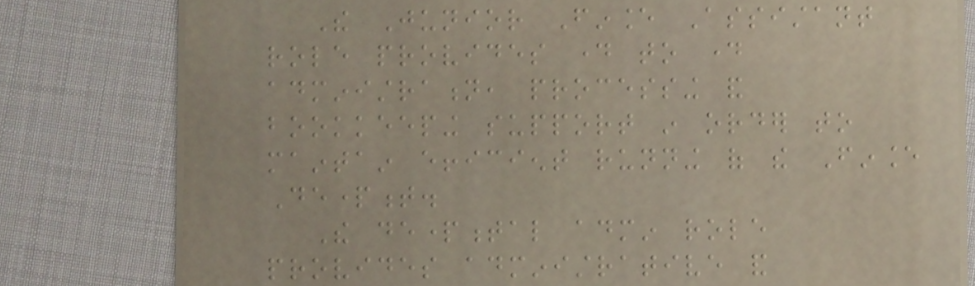The Junior Finance Assistant
role provides day to day
administration, processing and
bookkeeping support in order to
maintain efficient running of the Finance
Department.
The departmental admin role
provides administrative and
